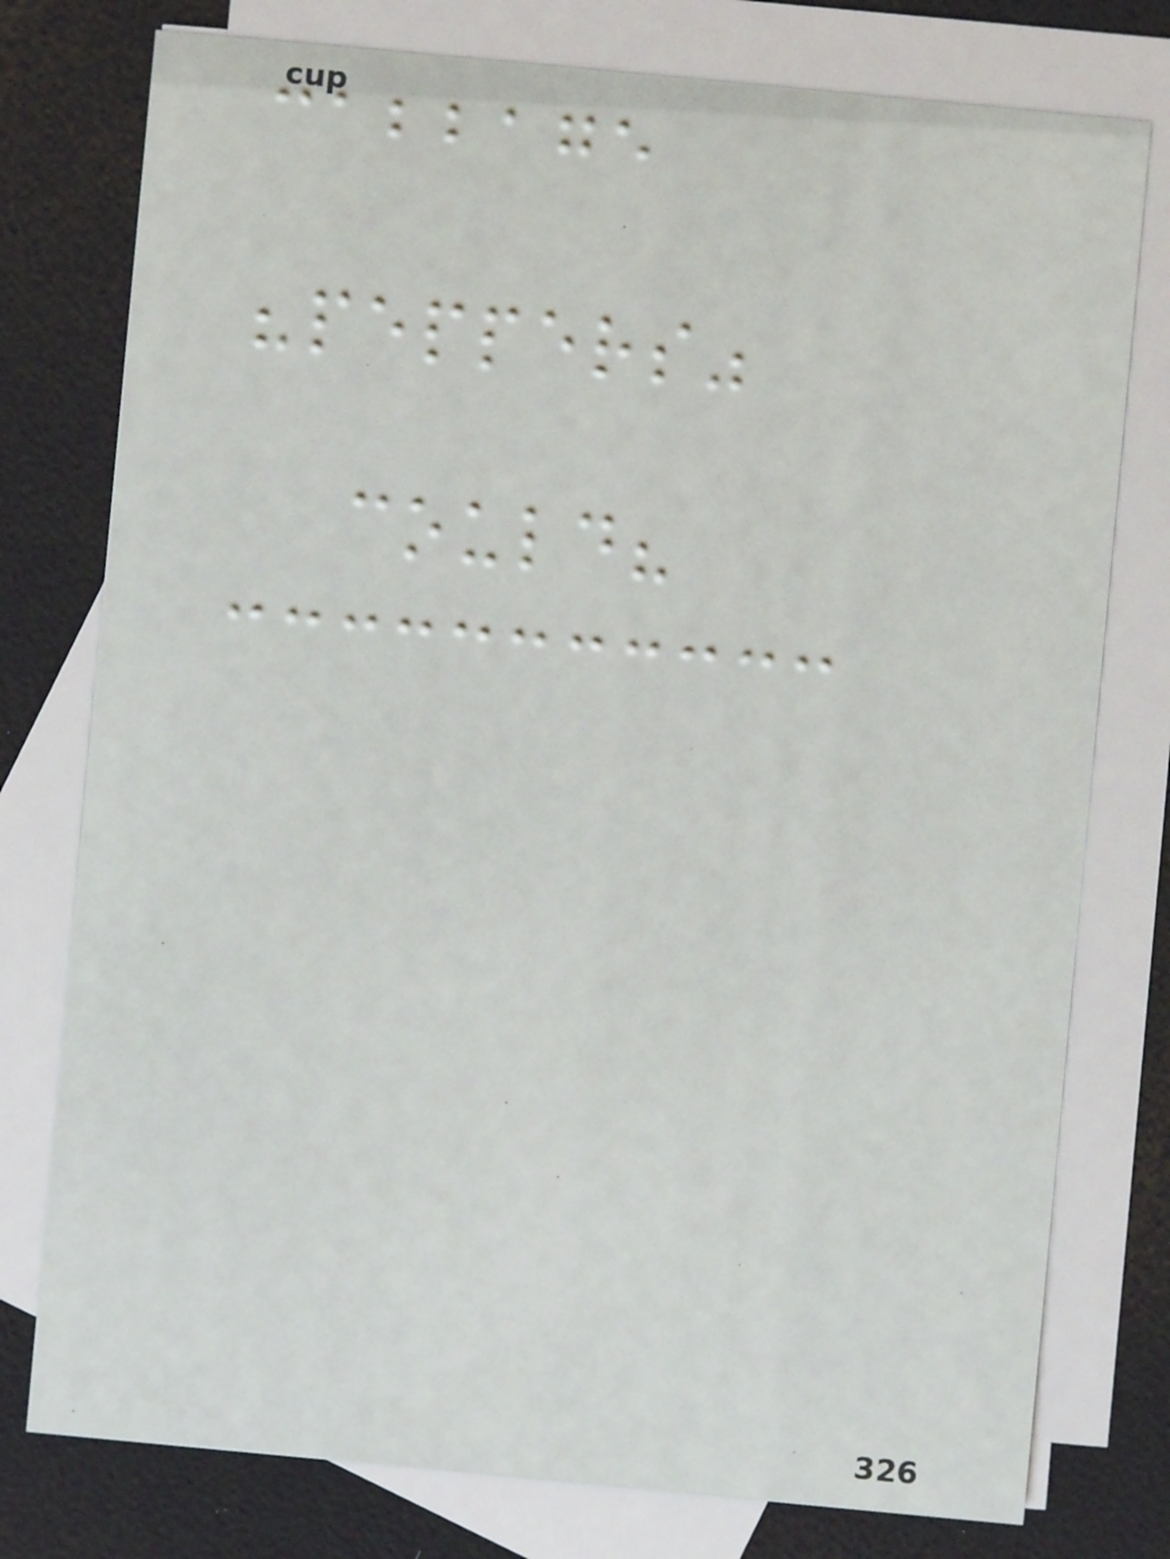cabbage
"peppers"
could?
